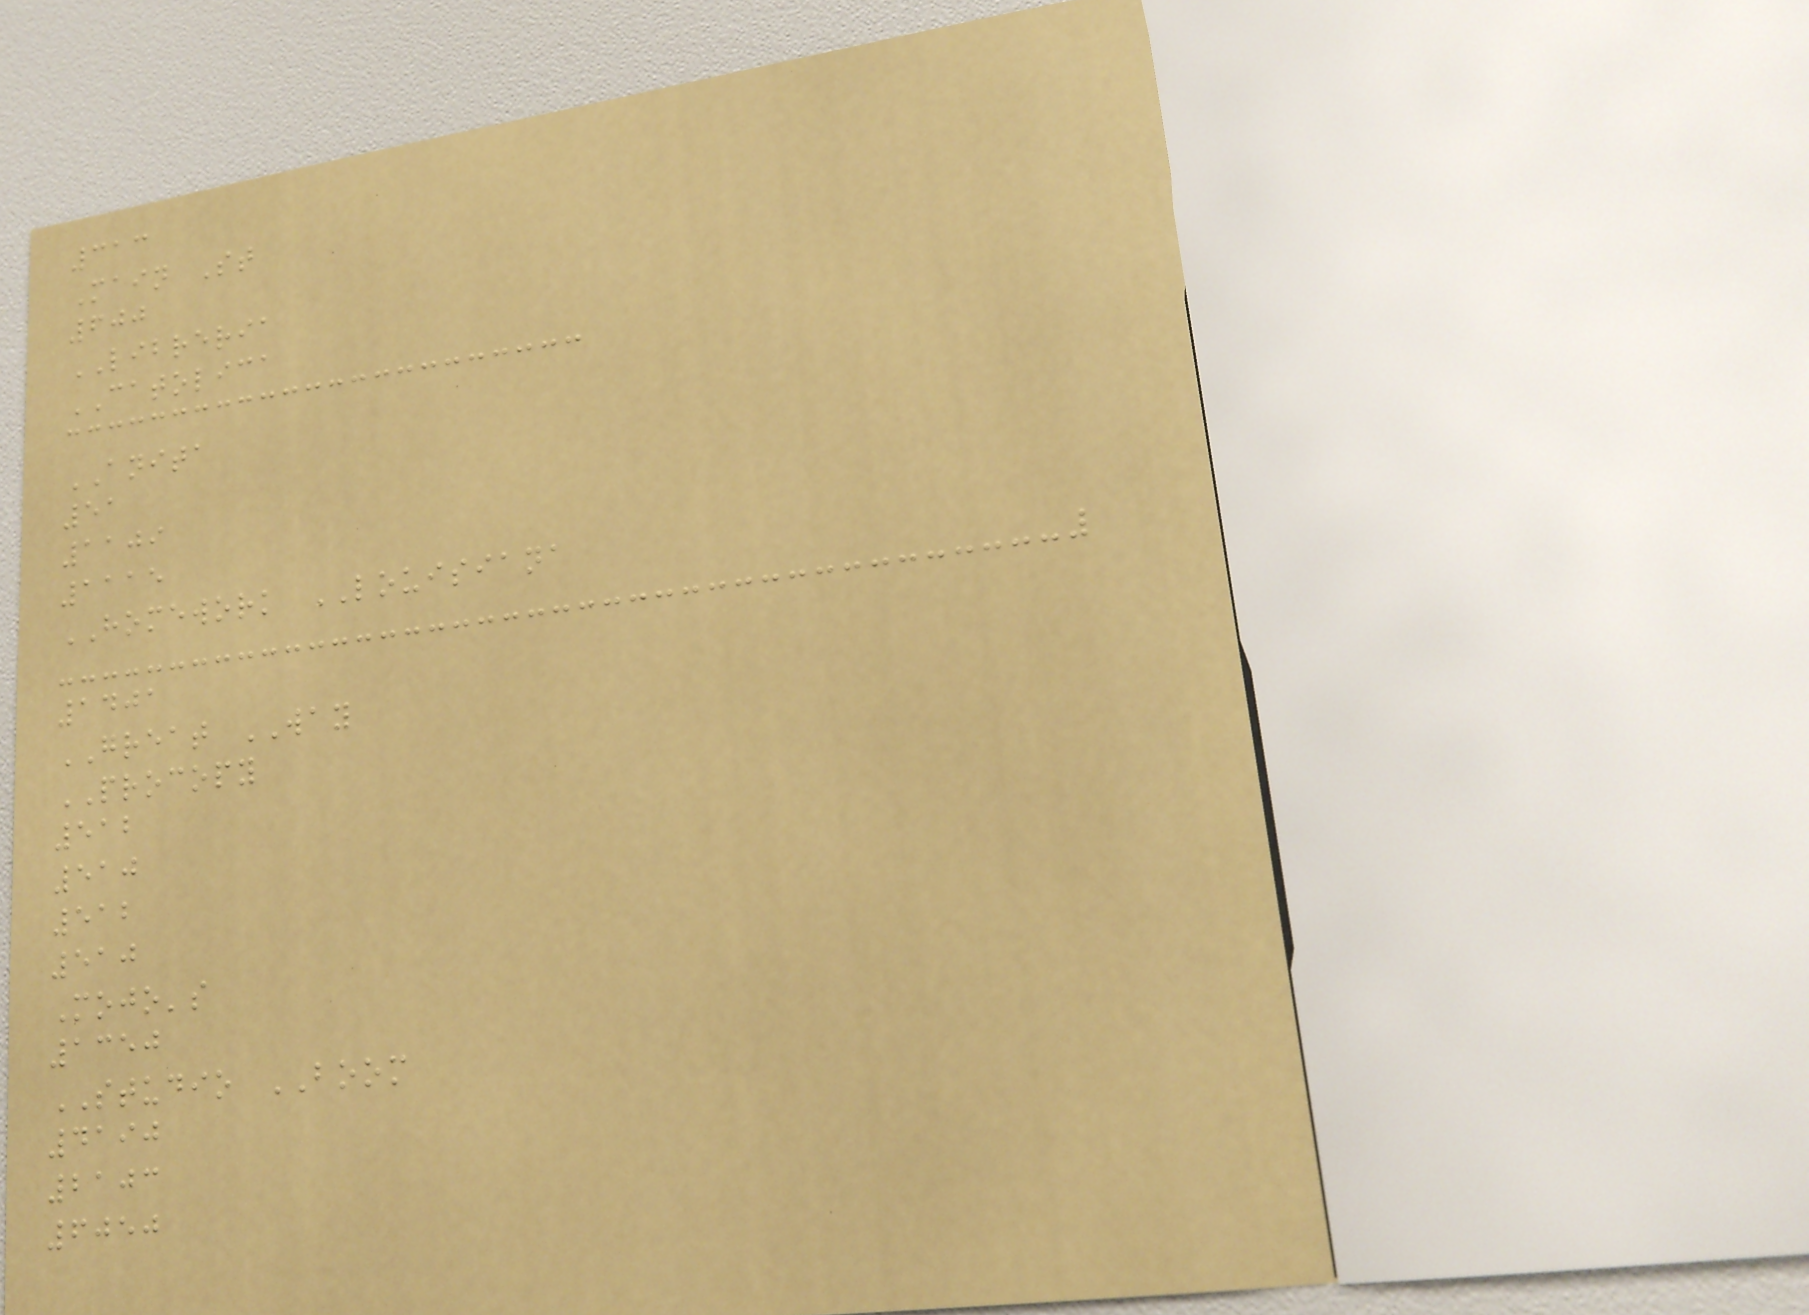313
Main St
600
LIBRERIA
CATOLICA
ANITA
51
1109
1115
HOMEWORK LOUISIANA
1401
GREAT WAY
PROCOPY
512
510
512
510
Mojo's
1350
STUDIO BOOM
4190
2103
6050
